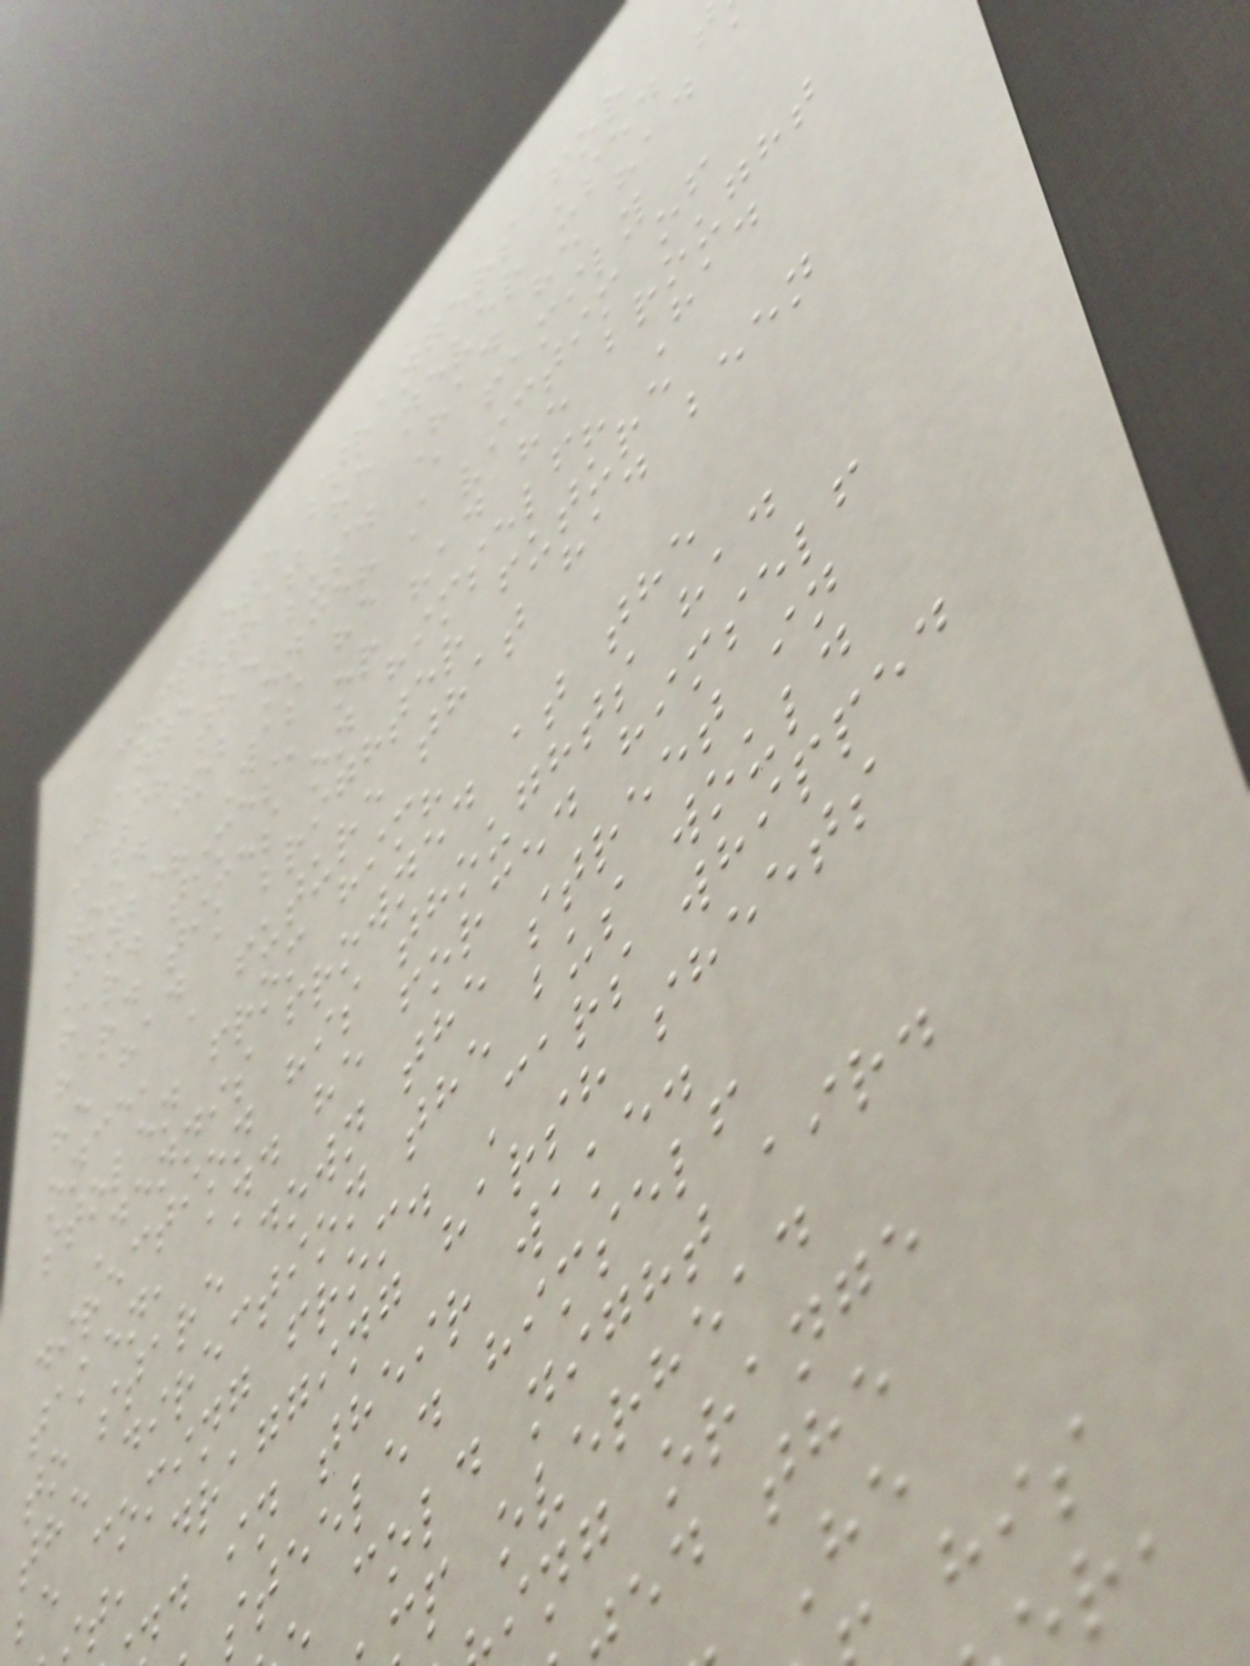complete strangers for
change that he never used
catch the bus. Had he had
good job once? A family
maybe? Was he a victim of
hard times, or had he brought
hard times on himself? Had
he had a brighter future
once, a future that had been
stolen from him?
Dennis frowned at the
direction his thoughts had
taken, and he forced himself
to stare down the street in
the direction the bus would
be coming from. Cars whipped
t, dragging harsh sheets
d in their wake.
steeled himself
cold night air.
p overhead
ing orange
